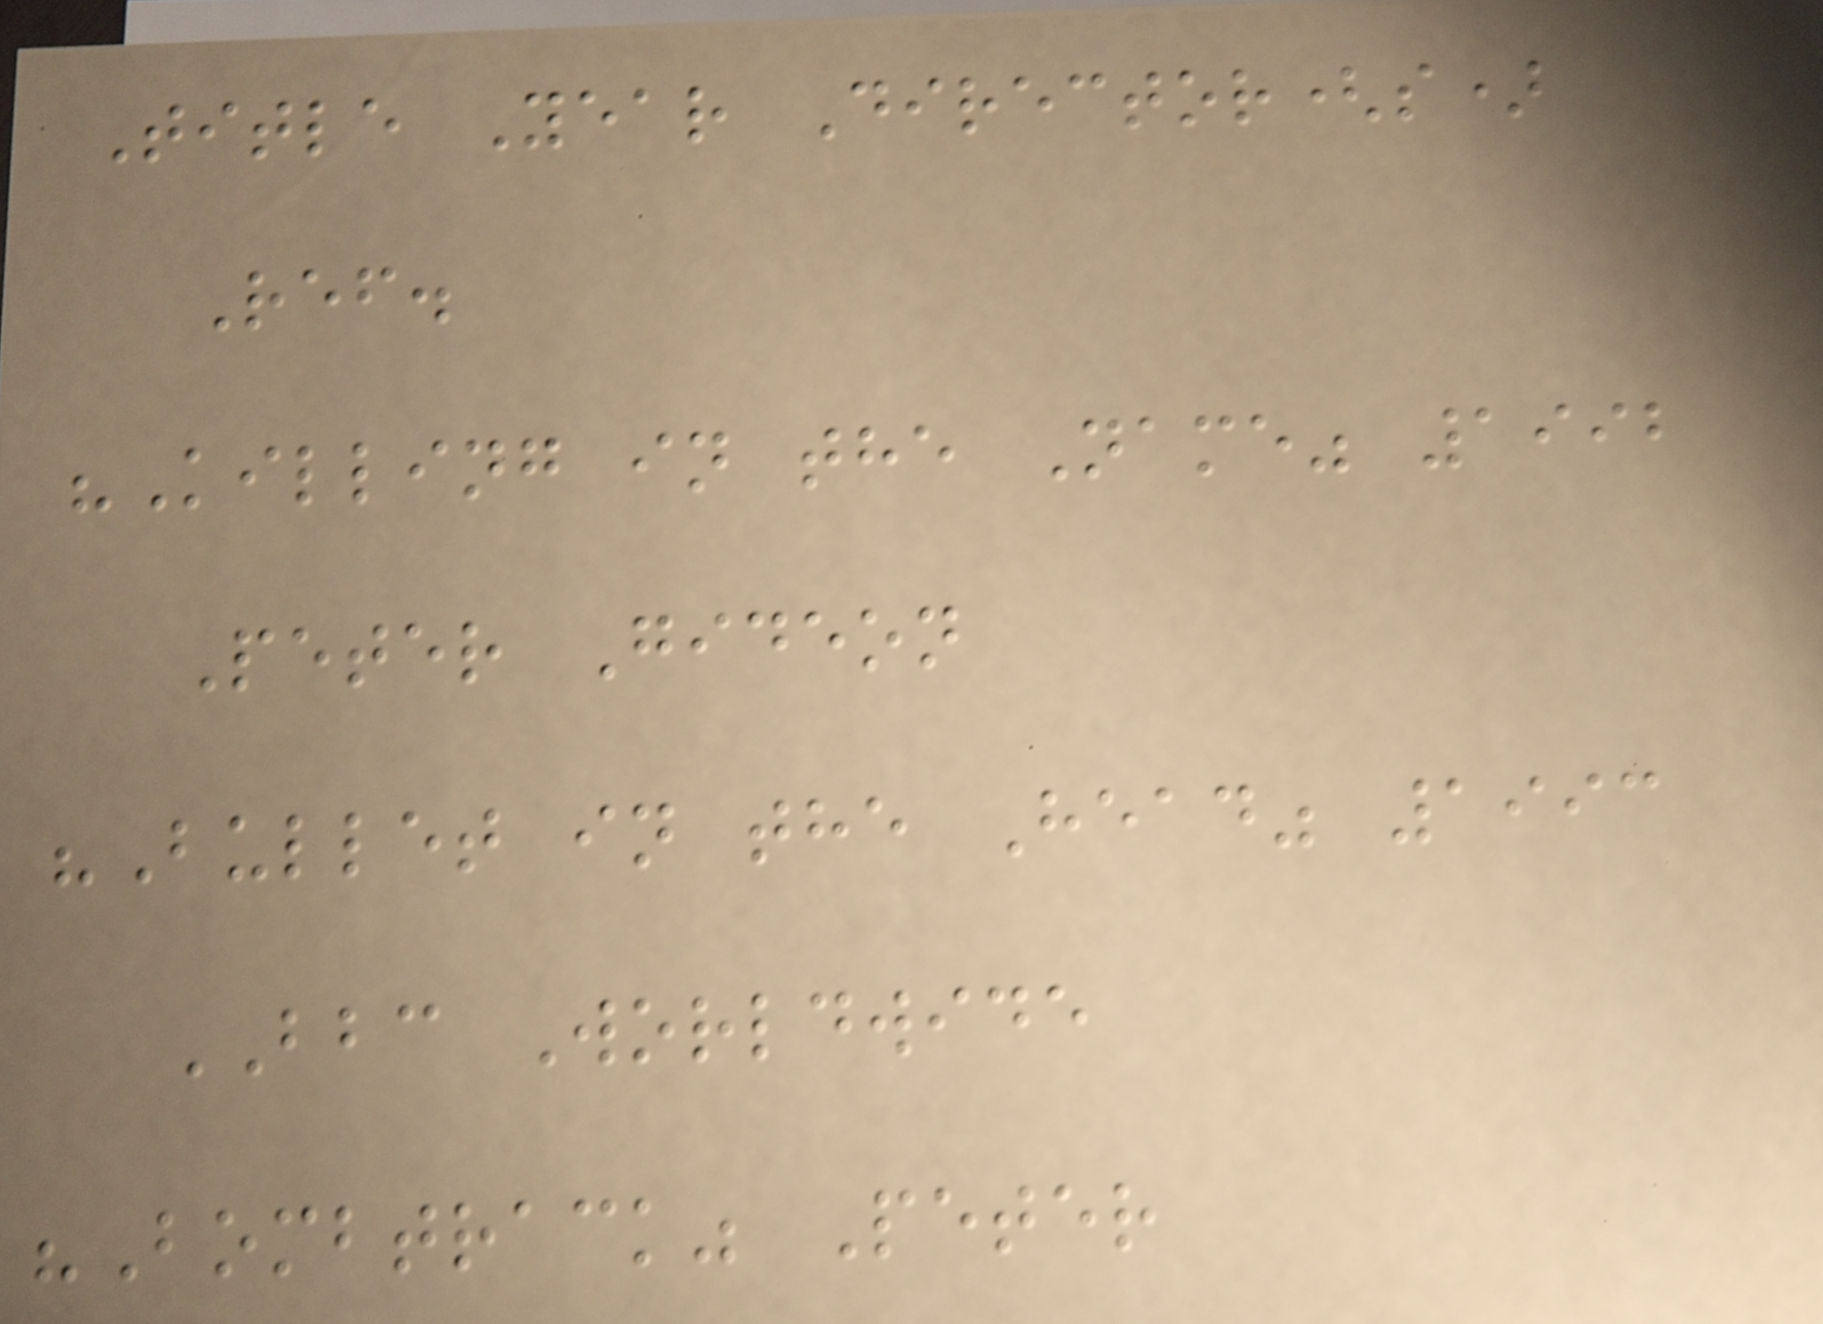Title Year Director(s)
Ref.
"Killing in the Name" 1992
Peter Gideon
"Bullet in the Head" 1993
BBC Worldwide
"Bombtrack" Peter
